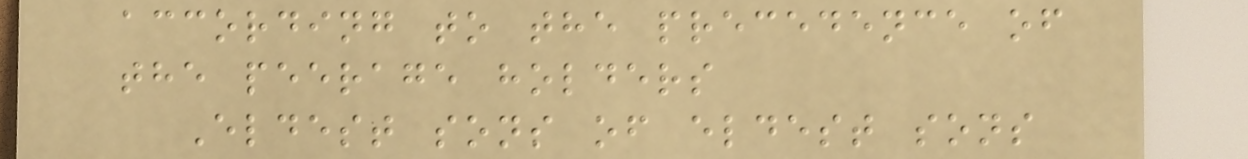according to the precedence of
the peerage holders
Eldest sons of eldest sons
